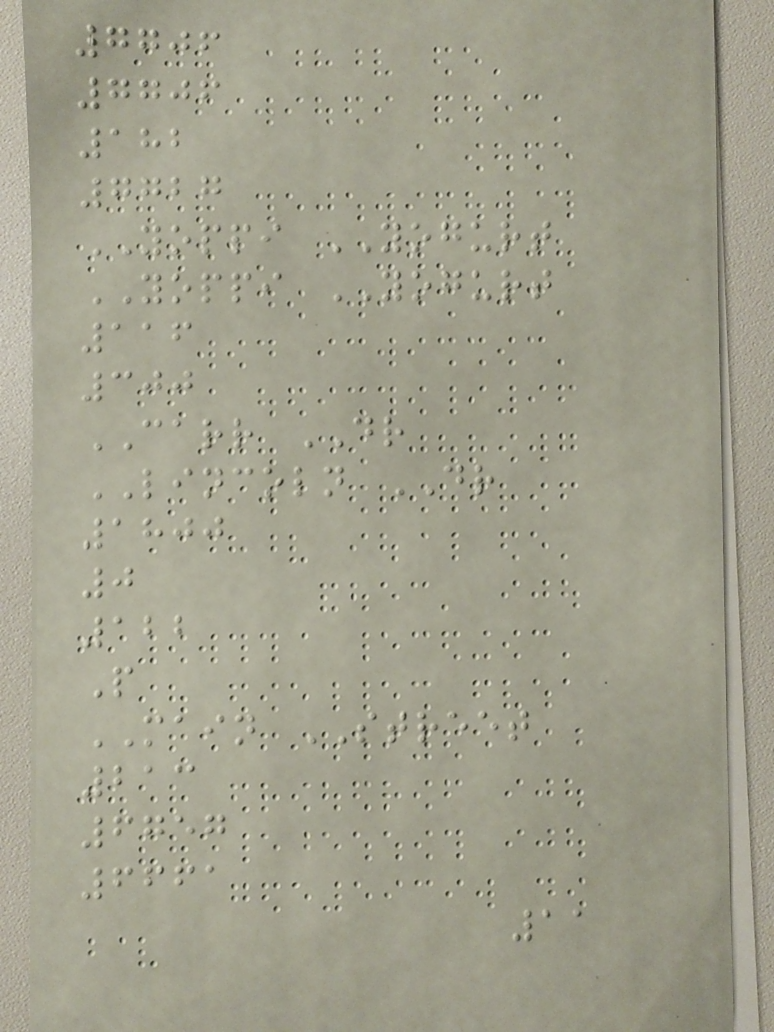7706
7706
182
7727
YOPPI YOGURT
YOPPI YOGURT
116
300
CARR DR
LINCOLN DR
1800
0
122
P
MAIN STREET
213
6757
6661
11
